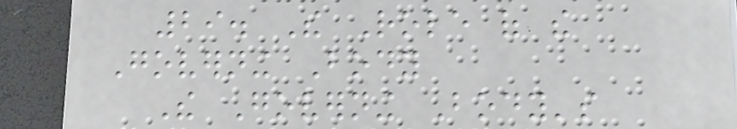29. The Role of the
Governing Body
The Governing Body's
